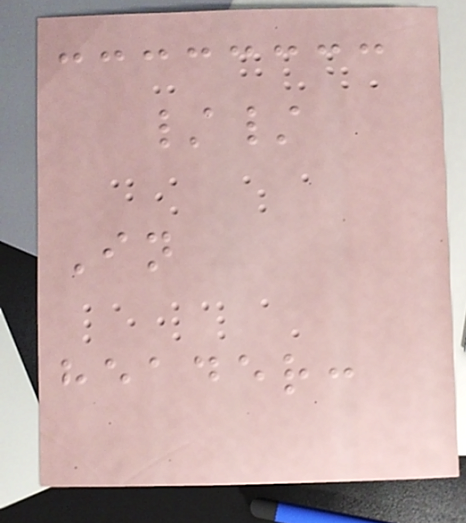//
In
header:
